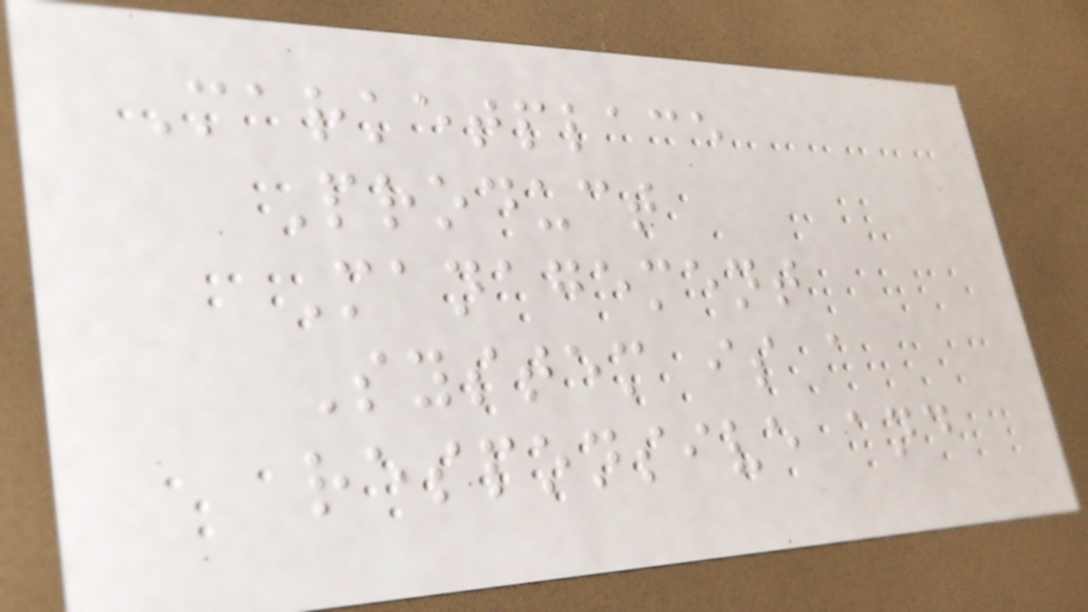Marketplace
Product
Management
System is a
responsive and
